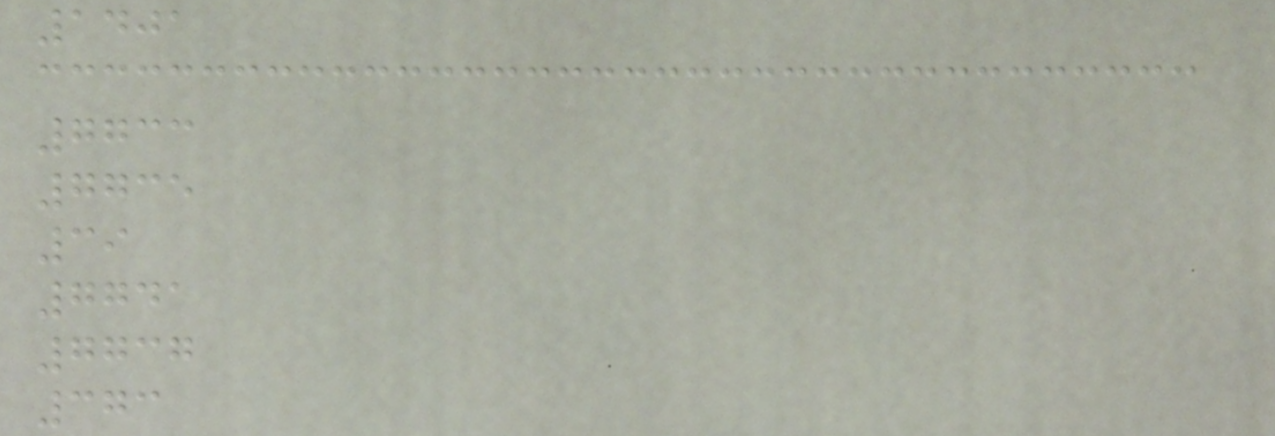1401
7733
7735
39
7741
7737
373
